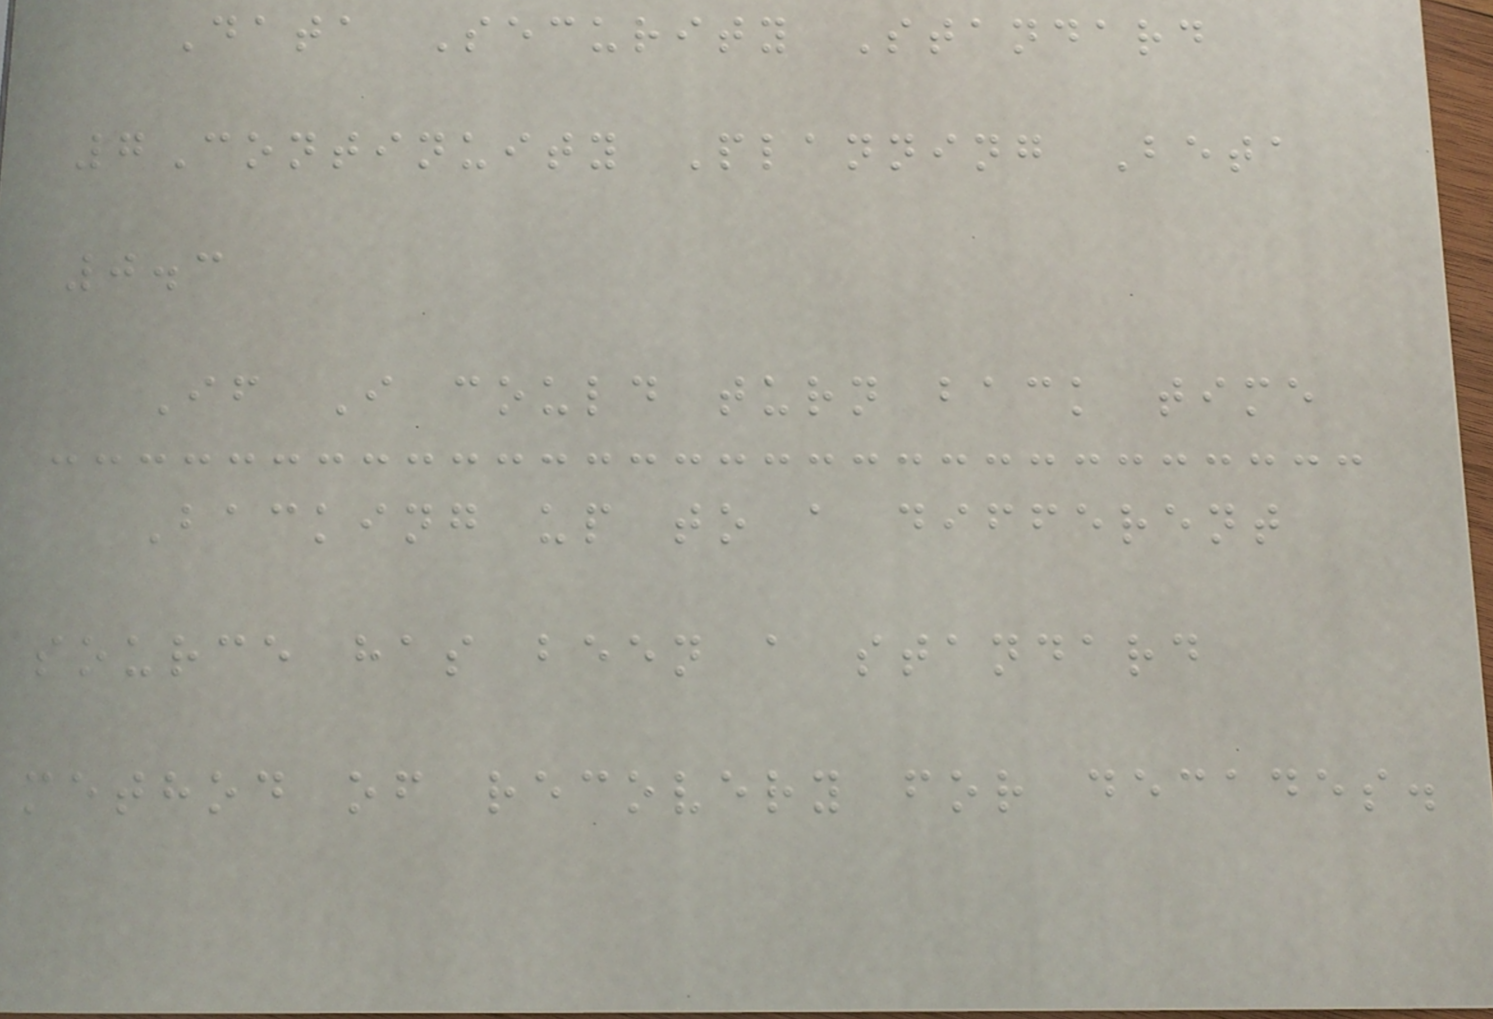Data Security Standard
7Continuity Planning Beta
0.3
If I could turn back time
Backing up to a different
source has been a standard
method of recovery for decades.
